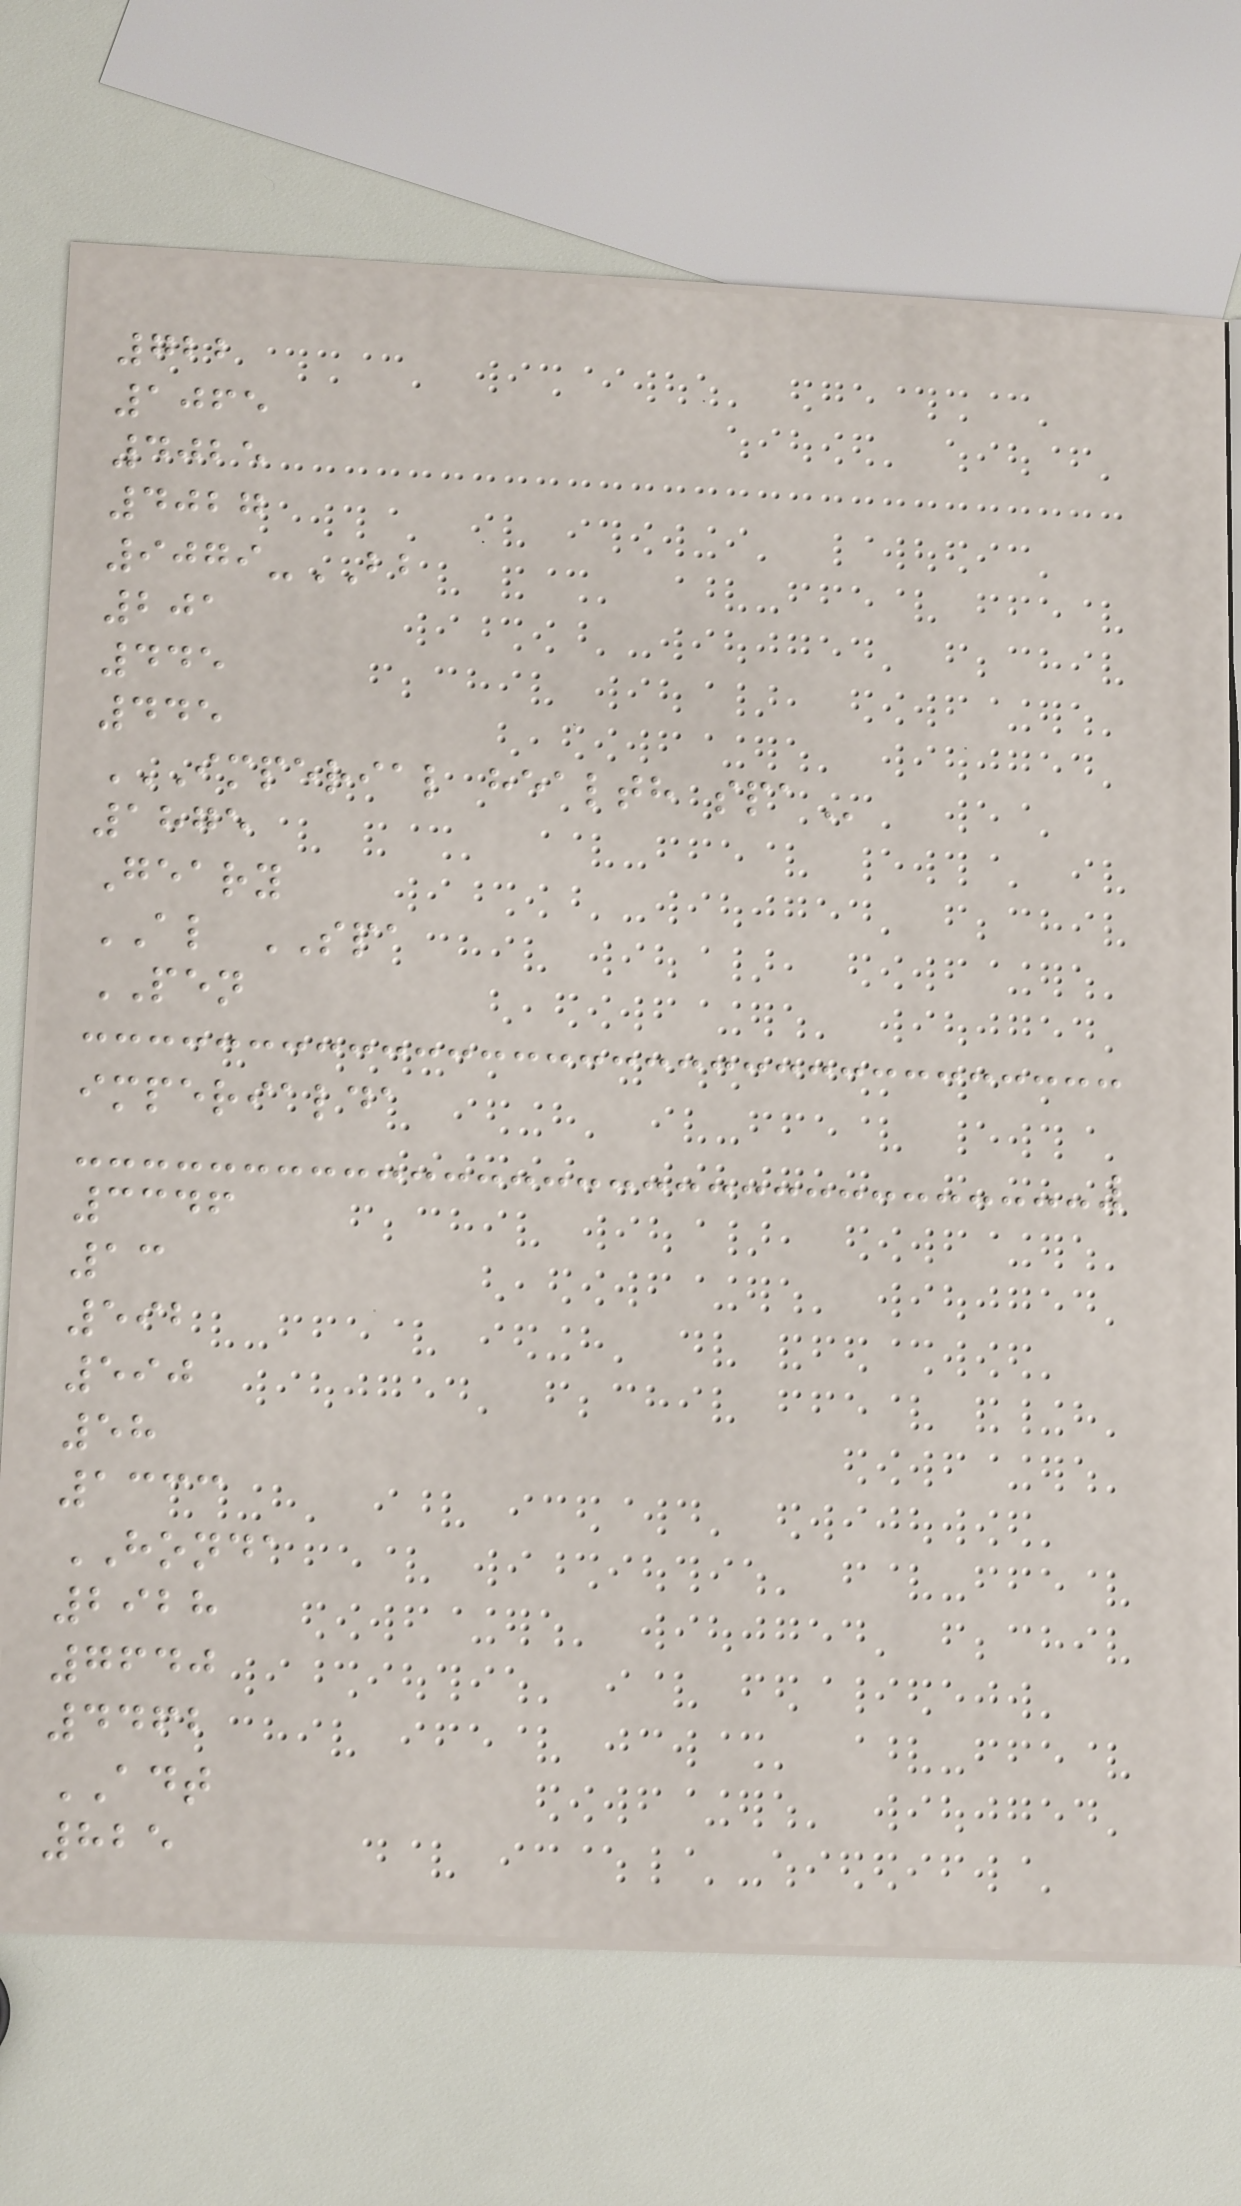722
1065
4025
4027
9079-BB
201
445
445
IMPERIAL HEALTH SPA
1875
Geary
AL SPA
PEN
imperialda
3346
13
592
590
58
1333
HONDA
2928
7640
4462
ADT
825
